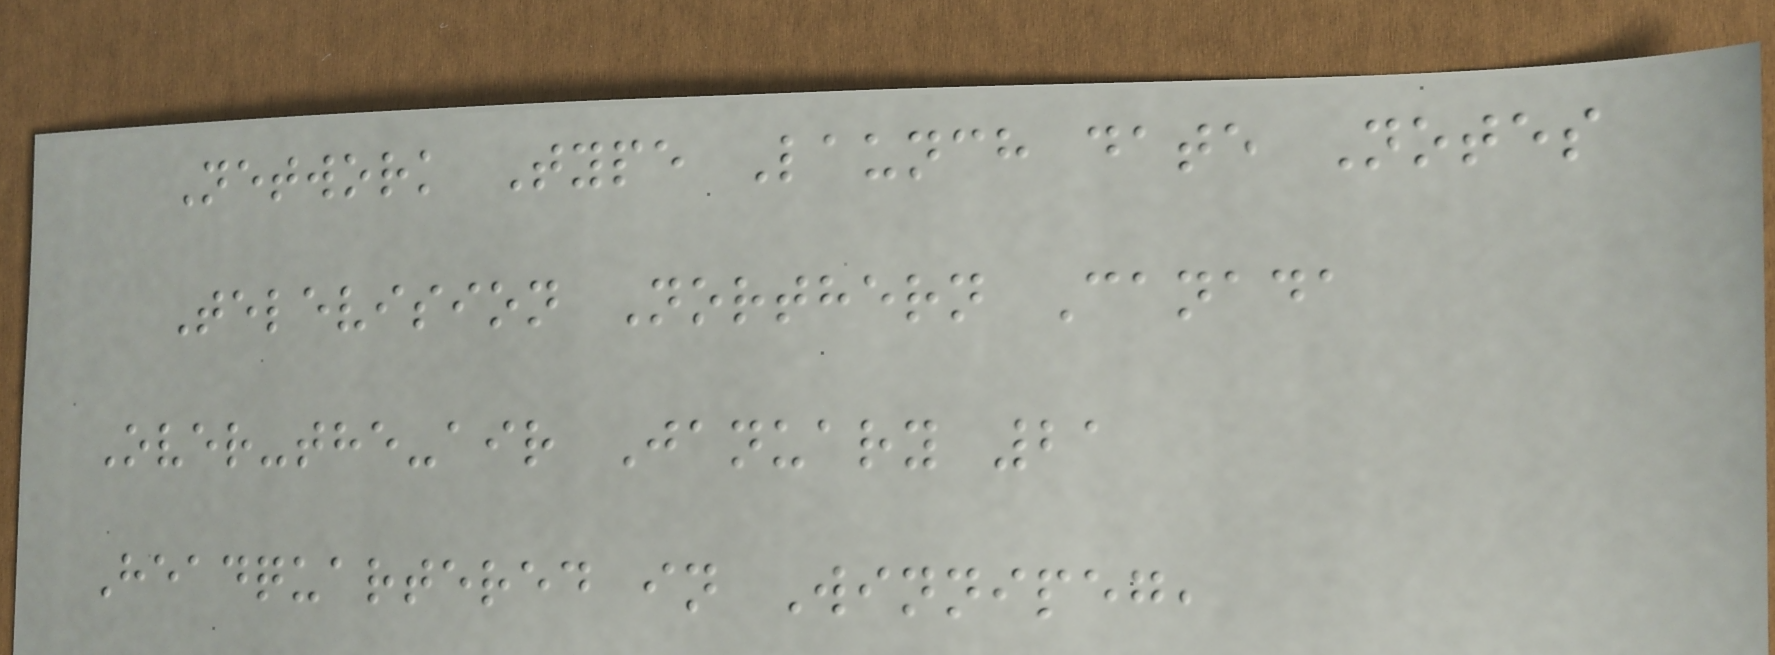Network Type Launch date Notes
Television Northern Canada
Over-the-air January 21
Headquartered in Winnipeg,
